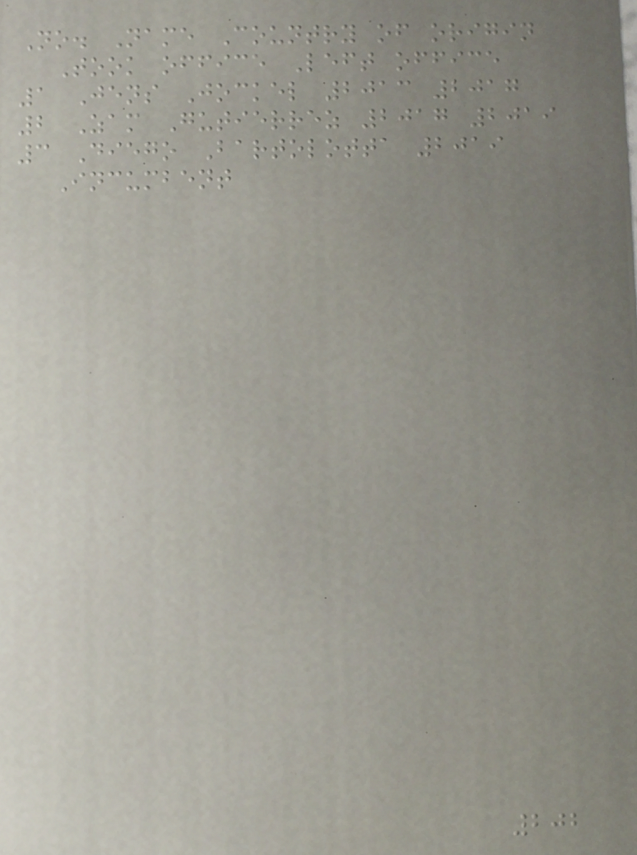No. Name Country of origin
Took office Left office
1 Jens Jockel 2013 2017
2 Zam Gutierrez 2017 2019
3 Diego Bartolotta 2019
Incumbent
202
